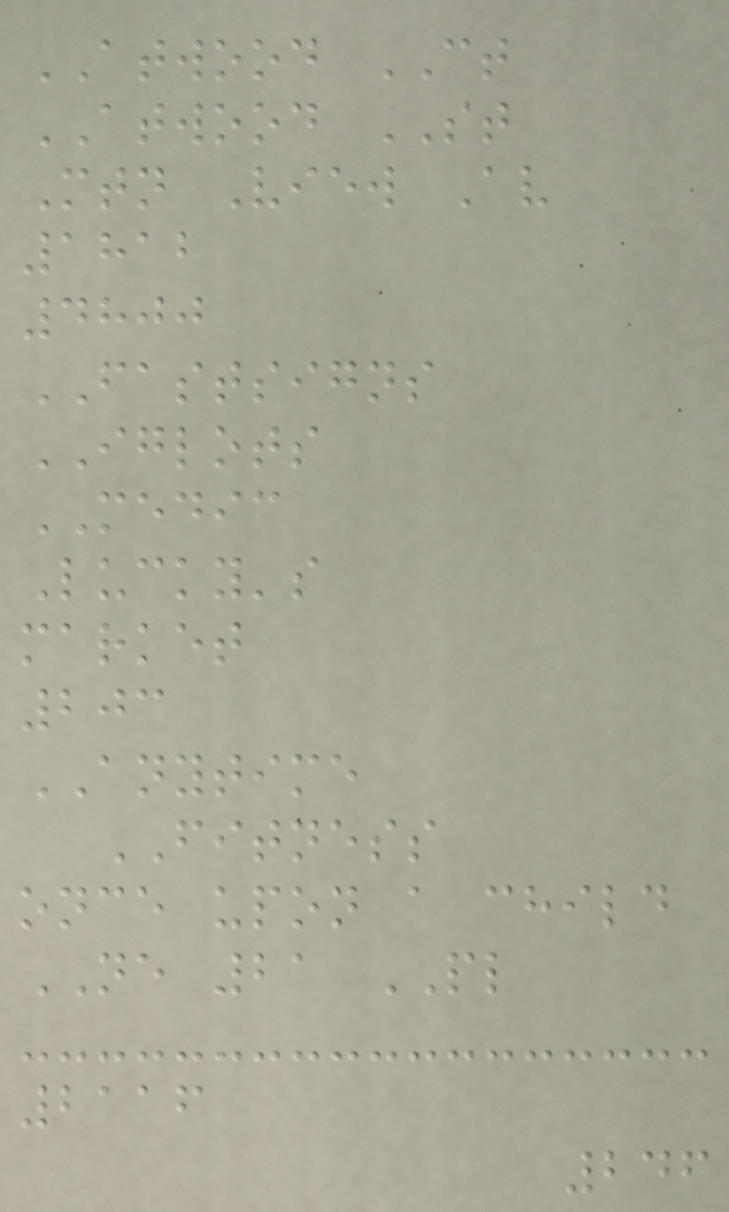ATWOOD CT
ATWOOD ST
Mtn View Av
1812
4800
FASTSIGNS
IGLOTS
MEDIC
Lucky's
market
203
ANYTIME
FITNESS
once upon a child
NE 21 PL
2116
246
